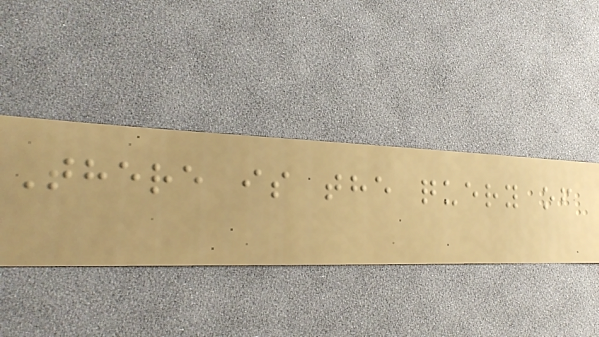There is the query of
